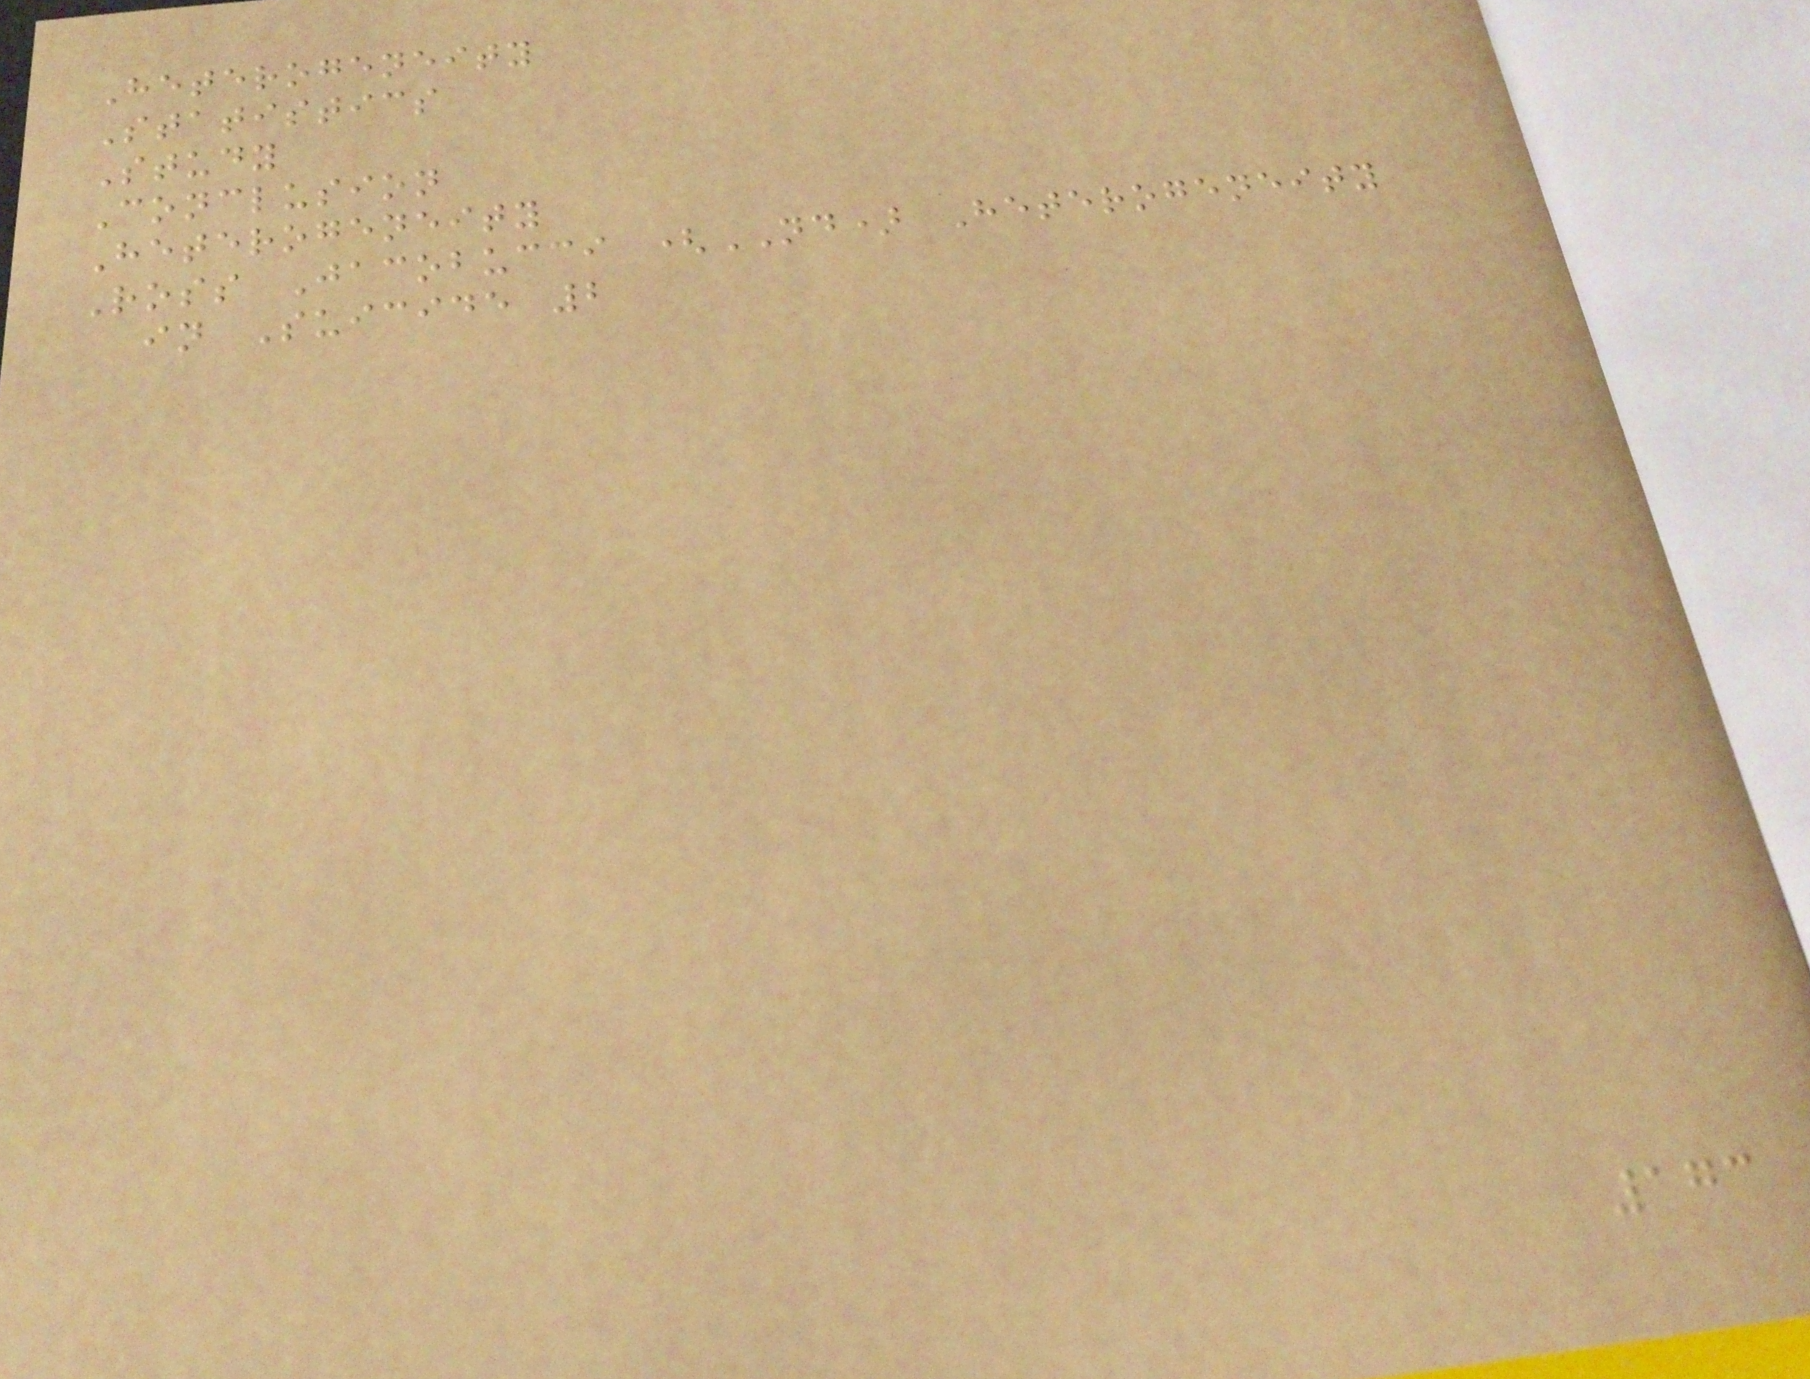Heterogeneity
Statistics
Study
Conclusion
Heterogeneity
Ross Jacobucci (ND) Heterogeneity
in Suicide 2
173
